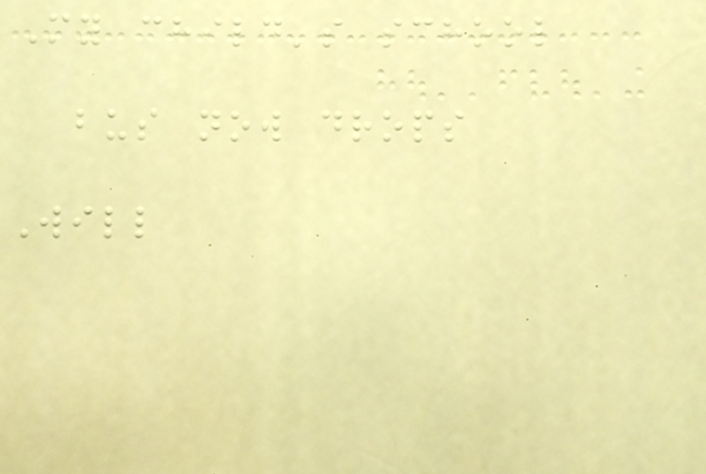My child's school
bus now drops
Will
